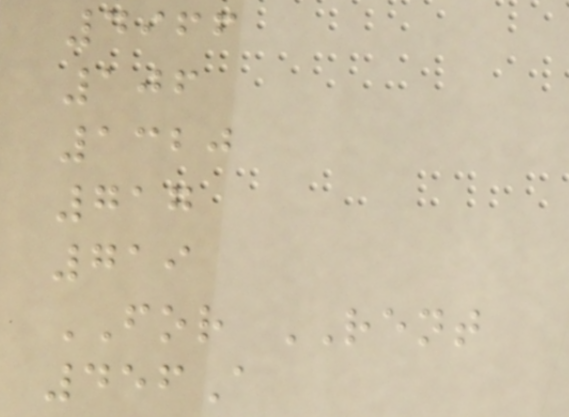4966
106
1320
717
719
FOR RENT
456A
